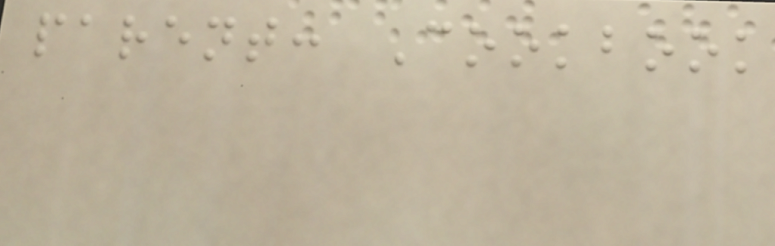parent: Cookbook
